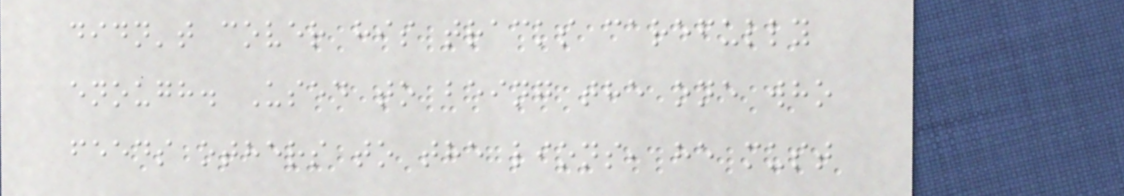didn't cover his tracks carefully
enough. Used to being the one who
feeds others to the lions, he must
